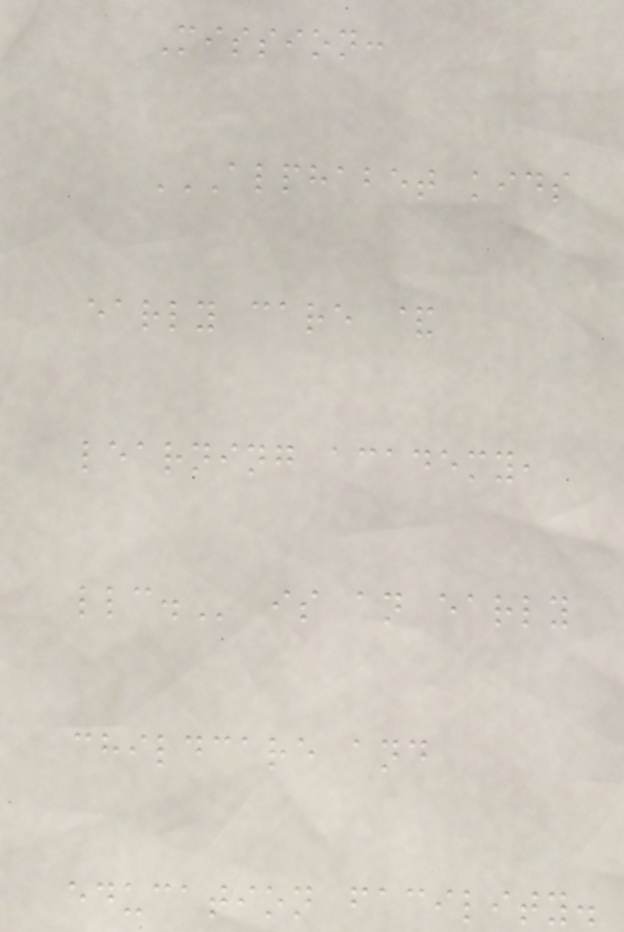Mission:
ALPHABET KIDS
EARLY CARE &
LEARNING ACADEMY,
LLC. is an early
childcare and
education facility.
